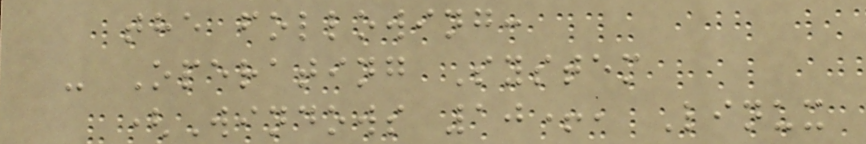the following:
- Operating System
(Windows 10+, Linux
